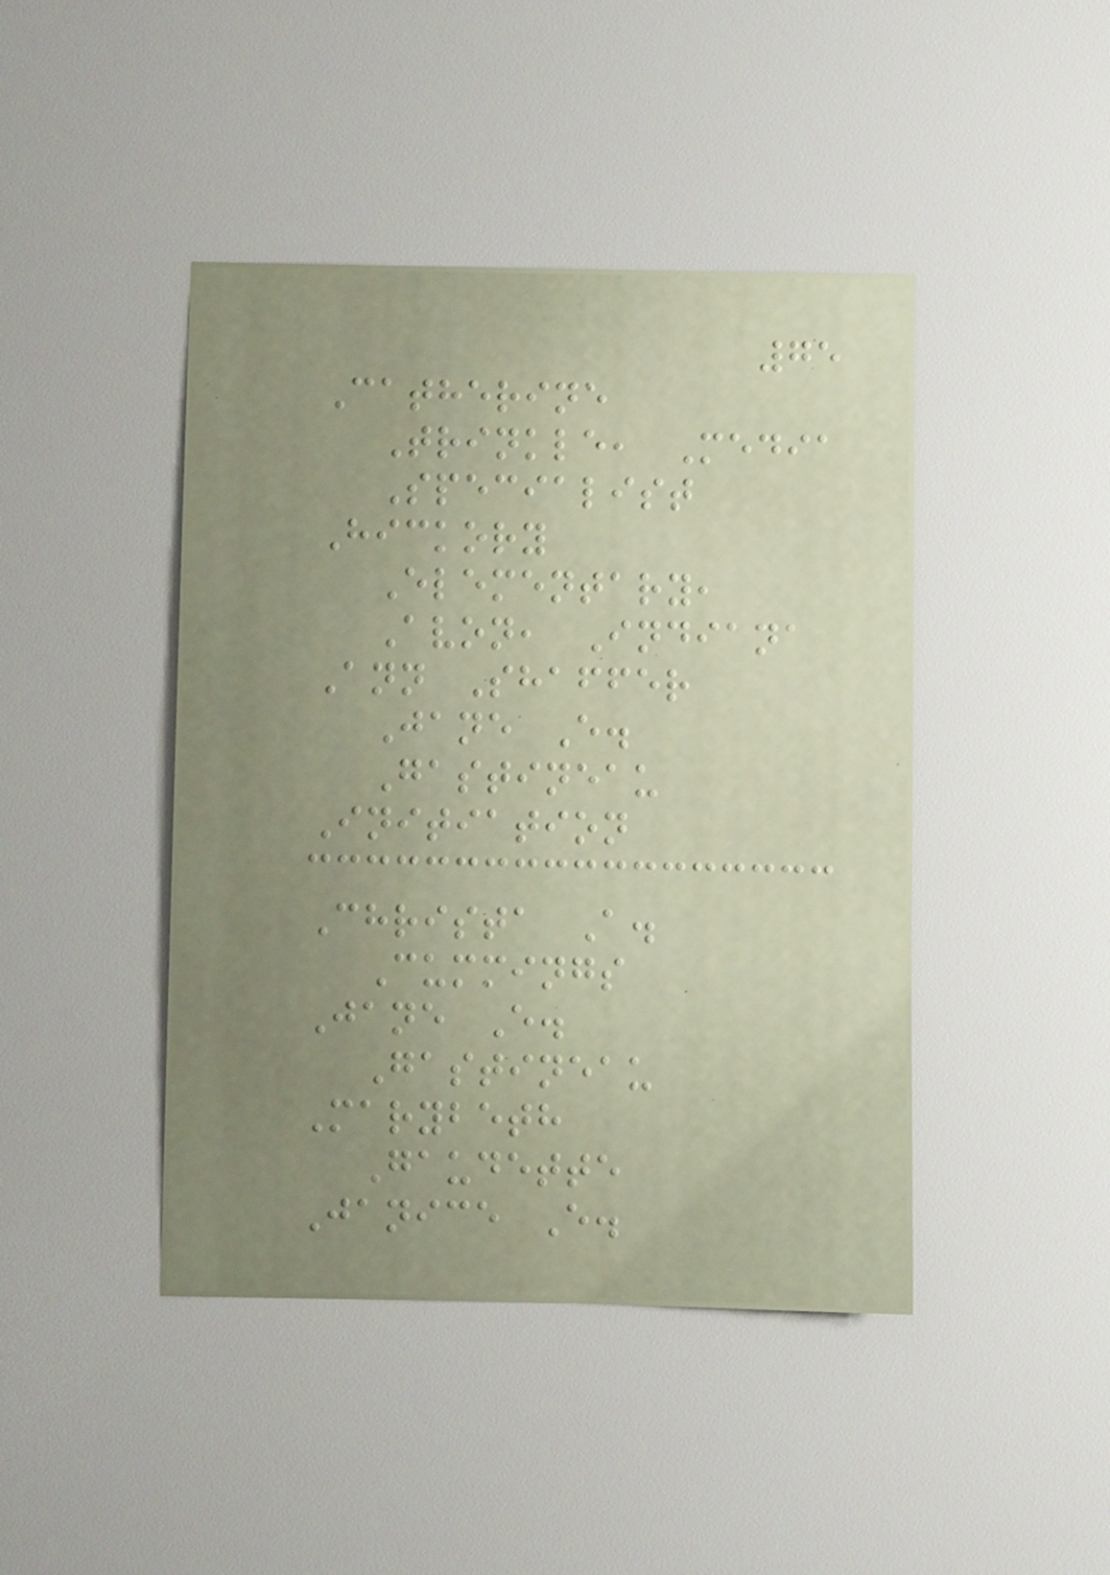75
Catherine
Trinkle, Media
Specialist
Hickory
Elementary,
Avon, Indiana
Ann Shaffer
Jane E.
Gastineau
Initiation
Christa A.
Cummings
Jane E.
Gastineau
Marybeth
Gaudette
Janice E.
